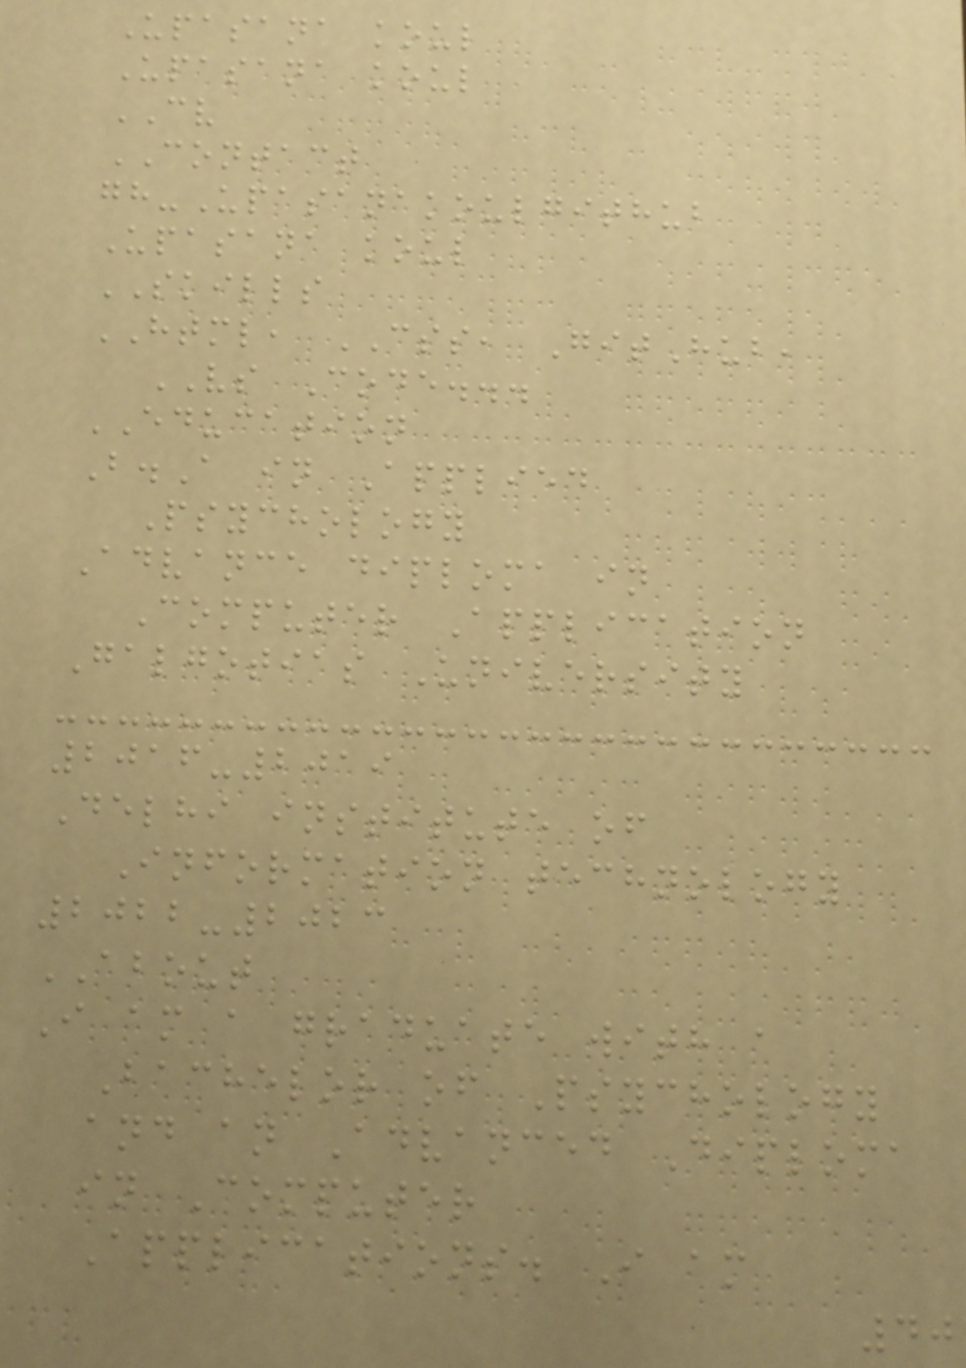Upasana koul
Upasana koul
CV
CONTACT
gh-Upasanakoulgithub
Upasana koul
SKILLS
HTML, CSS, GitHub,
VS Code...
EDUCATION
B.A in Applied
Psychology
Advance diploma in
Computer Application
Galgotias University
2016-2019
Delhi institute of
Information technology
2022-2023
ABOUT
I am a graduate with a
Bachelor of Psychology
and an Advanced Diploma
in Computer
Applications. I am
40
